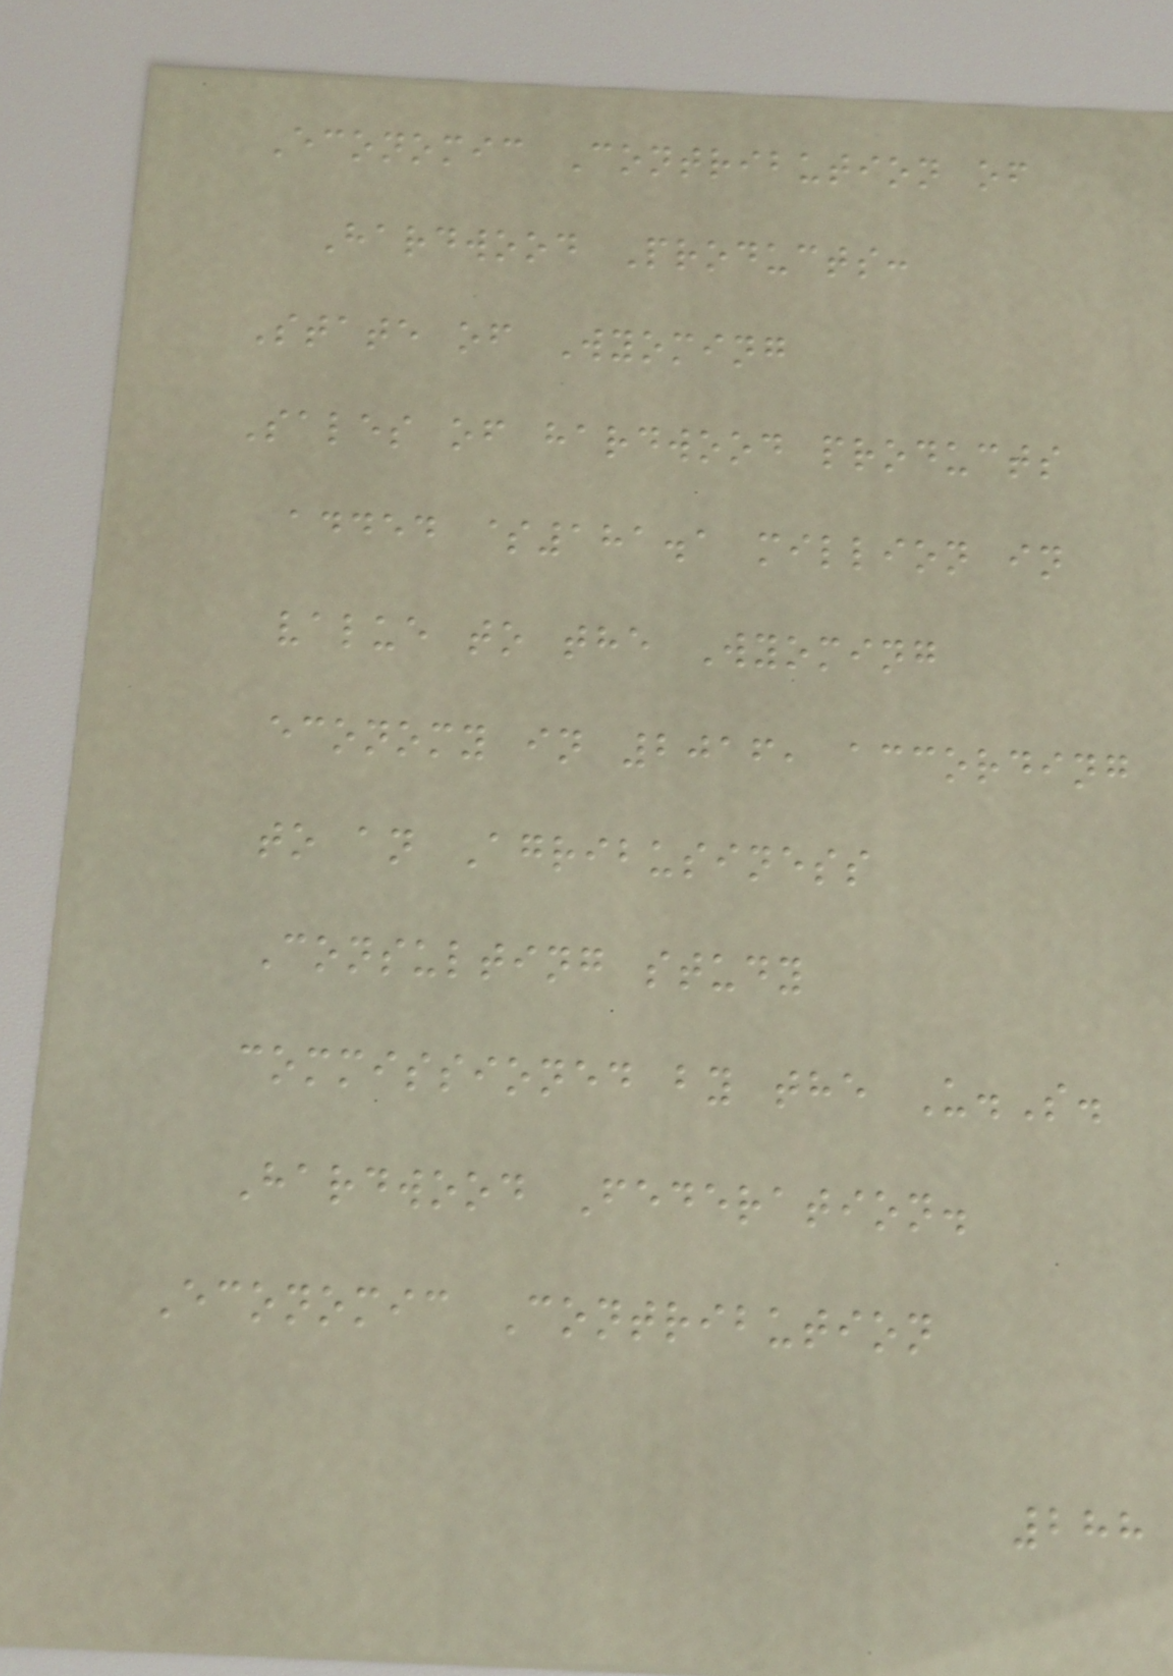Economic Contribution of
Hardwood Products:
State of Wyoming
Sales of hardwood products
added $181.1 million in
value to the Wyoming
economy in 2016, according
to an Agribusiness
Consulting study
commissioned by the U.S.
Hardwood Federation.
Economic Contribution
288
